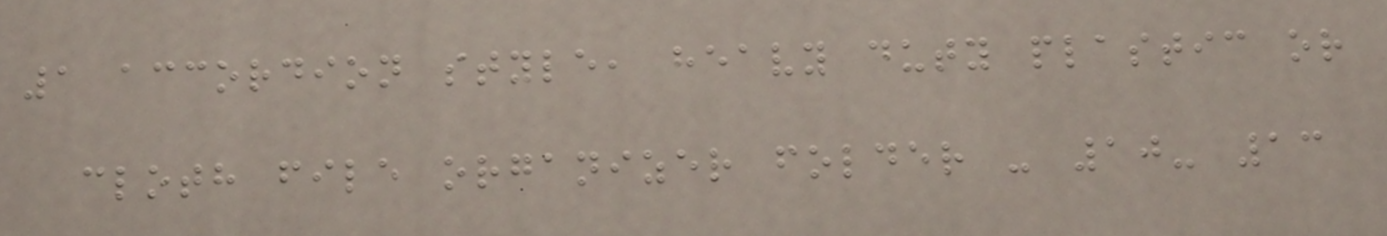1 accordion style, heavy duty plastic or
cloth file organizer folder - 10- 13
